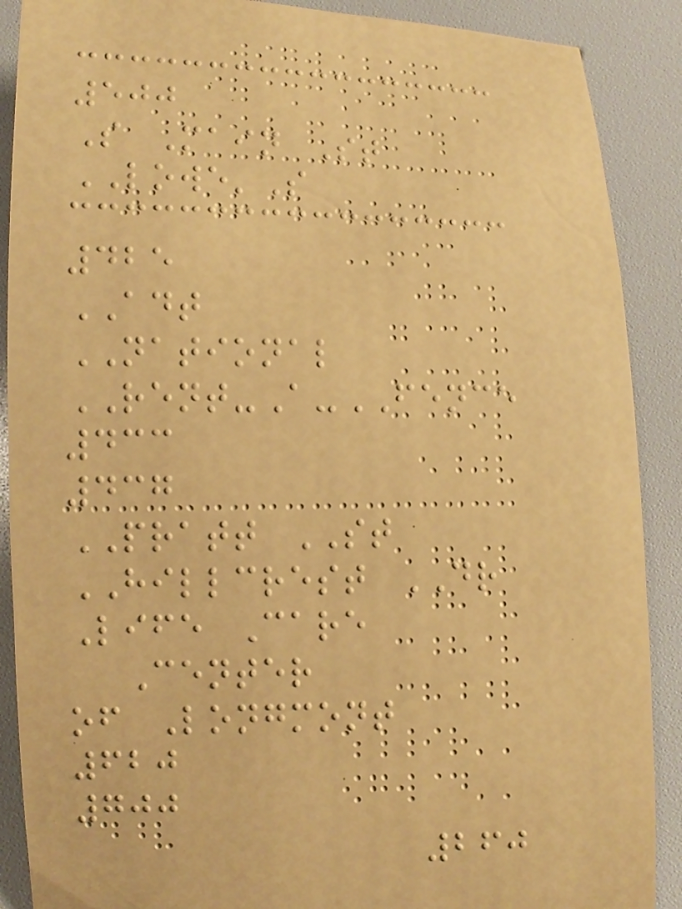500
S Main St
LOWE'S
425
ADT
NATIONAL
RENT-A-FENCE
433
437
PRATT ST
HILLCREST DR
Life Care
Center
of Longmont
620
700
260
